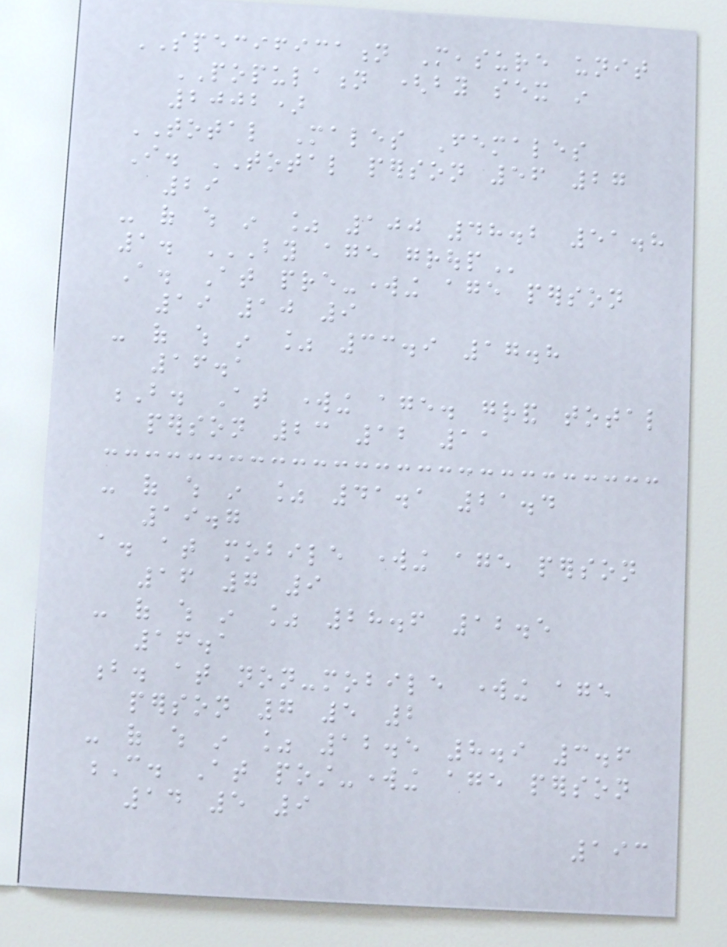SPECIFICATION Measure unit
POPULATION (by sex in
2002)
TOTAL Males Females
I. TOTAL person 56 27
29
- of which in % 100 48.2 51.8
1. BY AGE GROUP
A. At pre-working age person
19 10 9
- of which in % 33.9 17.8
16.1
B. At working age. grand total
person 23 12 11
- of which in % 41.1 21.4
19.7
a. at mobile working age person
16 7 9
- of which in % 28.6 12.5
16.1
b. at non-mobile working age
person 7 5 2
- of which in % 12.5 8.9 3.6
C. At post-working age person
14 5 9
193
